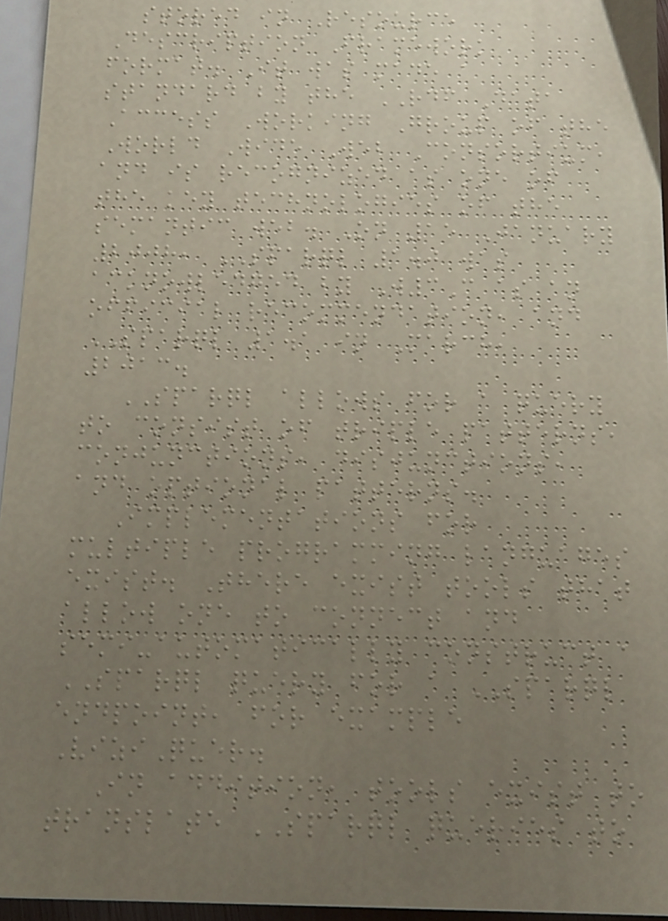stored in Resource
Description Framework
format. It was made a
standard by the RDF Data
Access Working Group of the
World Wide Web Consortium,
and is recognized as one of
the key technologies of the
semantic web. On 15 January
2008, SPARQL 1.0 was
acknowledged by W3C as an
official recommendation, and
SPARQL 1.1 in March,
2013.
SPARQL allows for a query
to consist of triple patterns,
conjunctions, disjunctions,
and optional patterns.
Implementations for
multiple programming languages
exist. There exist tools that
allow one to connect and
semi-automatically construct a
SPARQL query for a SPARQL
endpoint, for example
ViziQuer.
In addition, tools exist to
translate SPARQL queries to
